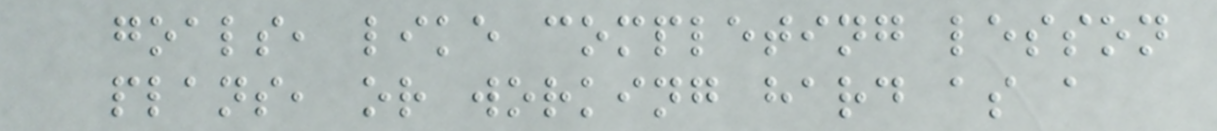goals, like completing lesson
plans, or working hard as a
